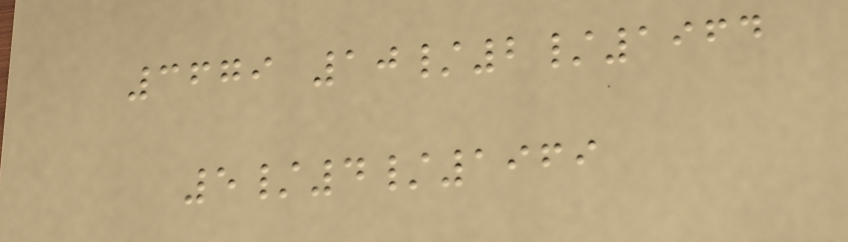3679 10/2/1964
5/4/1969
